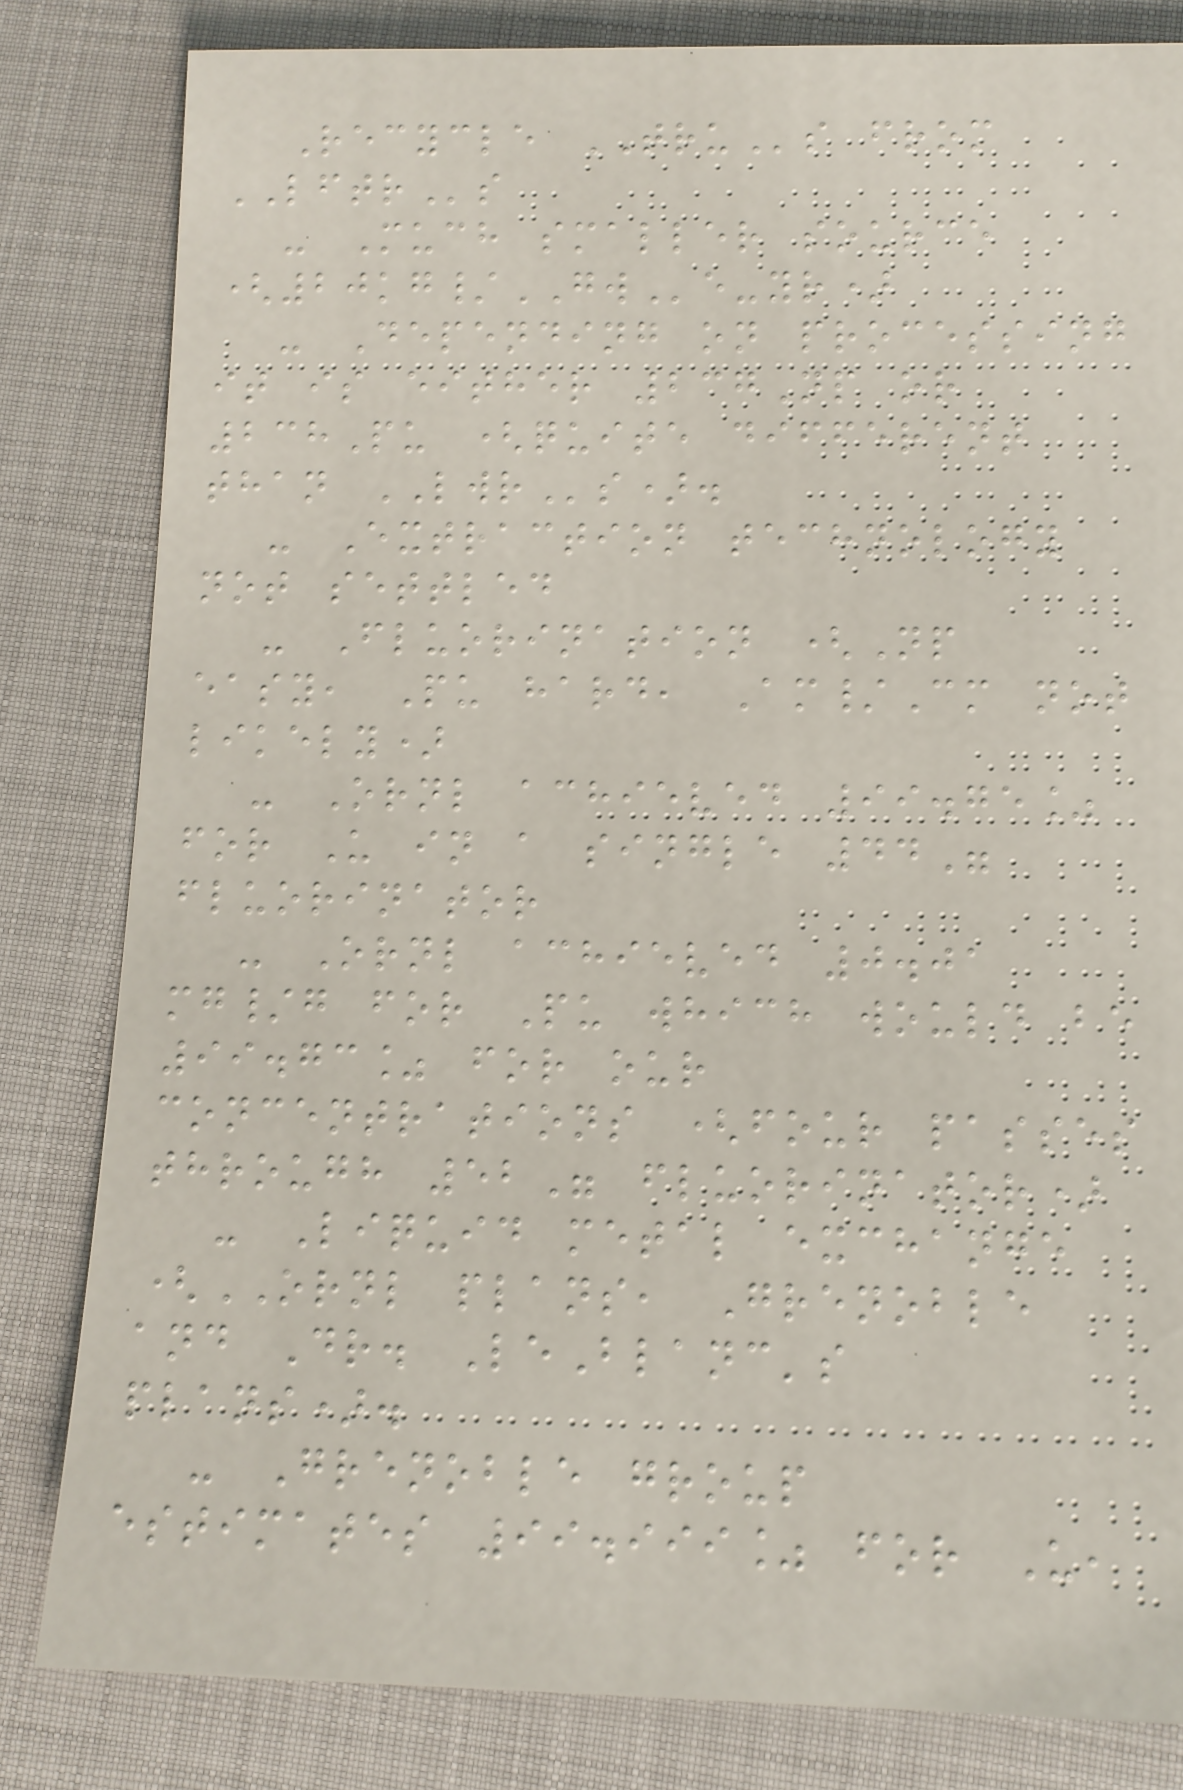Recycle TRUs from
LFTRs
- Much smaller source
(20kg/GWe-yr)
- Depending on processing
it is either 237Np or
238Pu (quite different
than LWRs).
- Extraction technology
not settled
- Fluorination (Np
easy, Pu hard, Am/Cm not
likely)
- Ornl achieved 99.75%
for U in a single 44"
fluorinator
- Ornl achieved 0.01
mg/g for Pu which would be
99.73% for our
concentrations (four passes
through 52" fluorinator)
- Liquid metal exchange
(ORNL plans, Grenoble
and Dr. LeBlanc's
plans).
- Grenoble group
estimates 99.999% for U,
